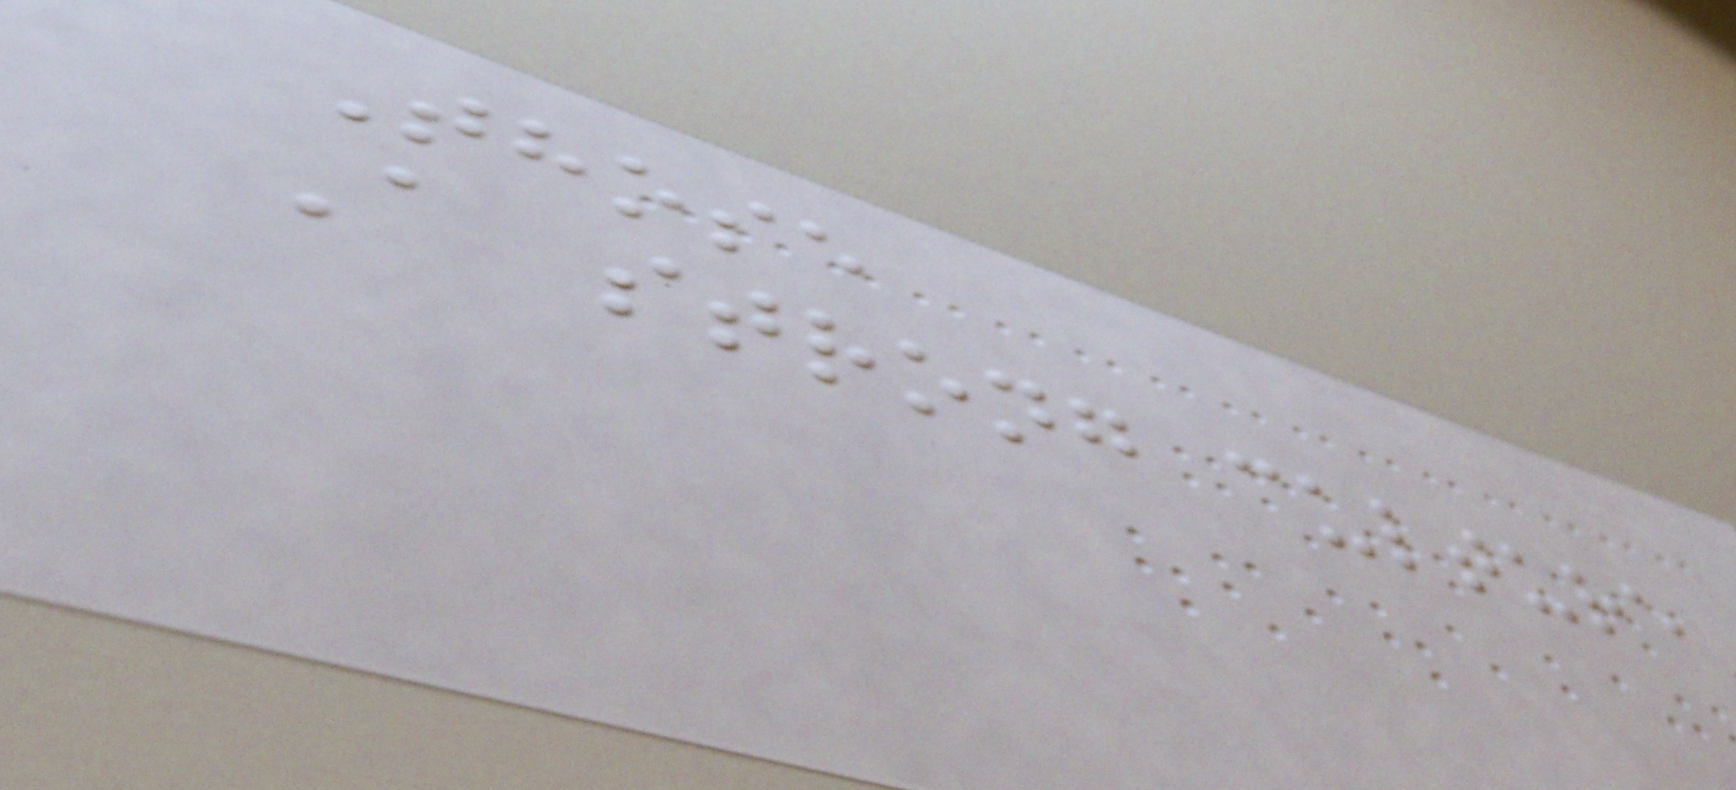Those
A strong culture
